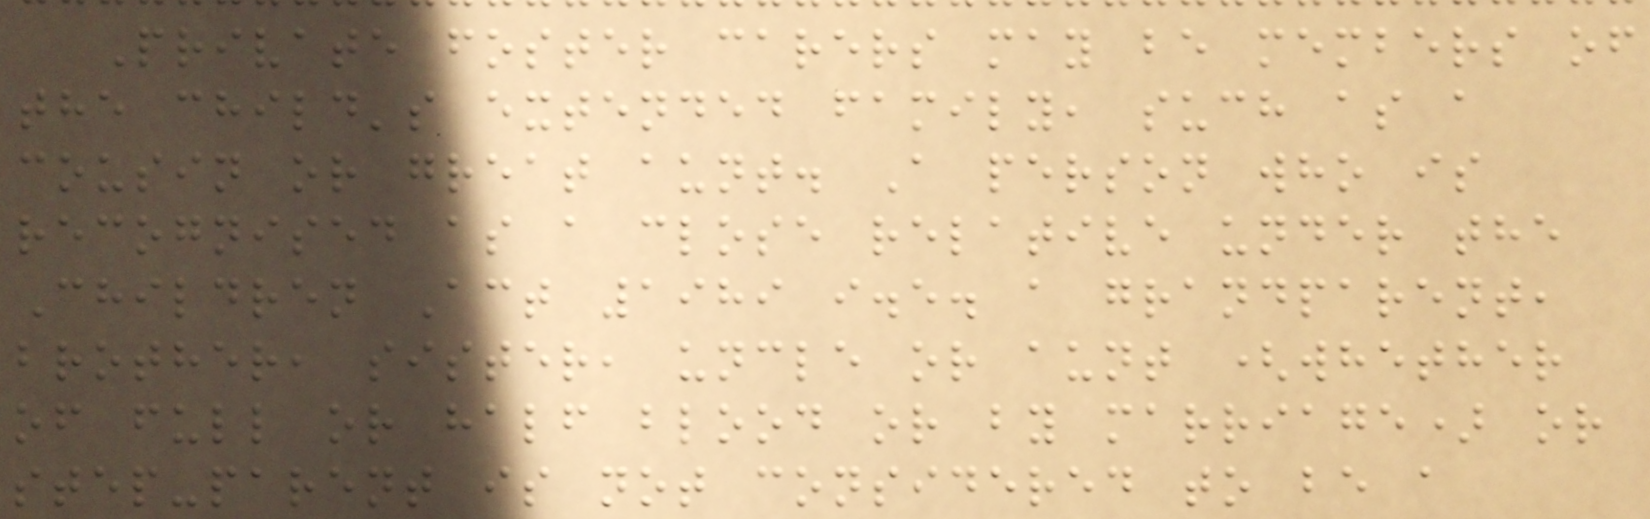Private foster carers may be members of
the child's extended family, such as a
cousin or great aunt. A person who is
recognised as a close relative under the
Children Act 1989 i.e. a grandparent,
brother, sister, uncle or aunt (whether
of full or half blood or by marriage) or
step-parent is not considered to be a
